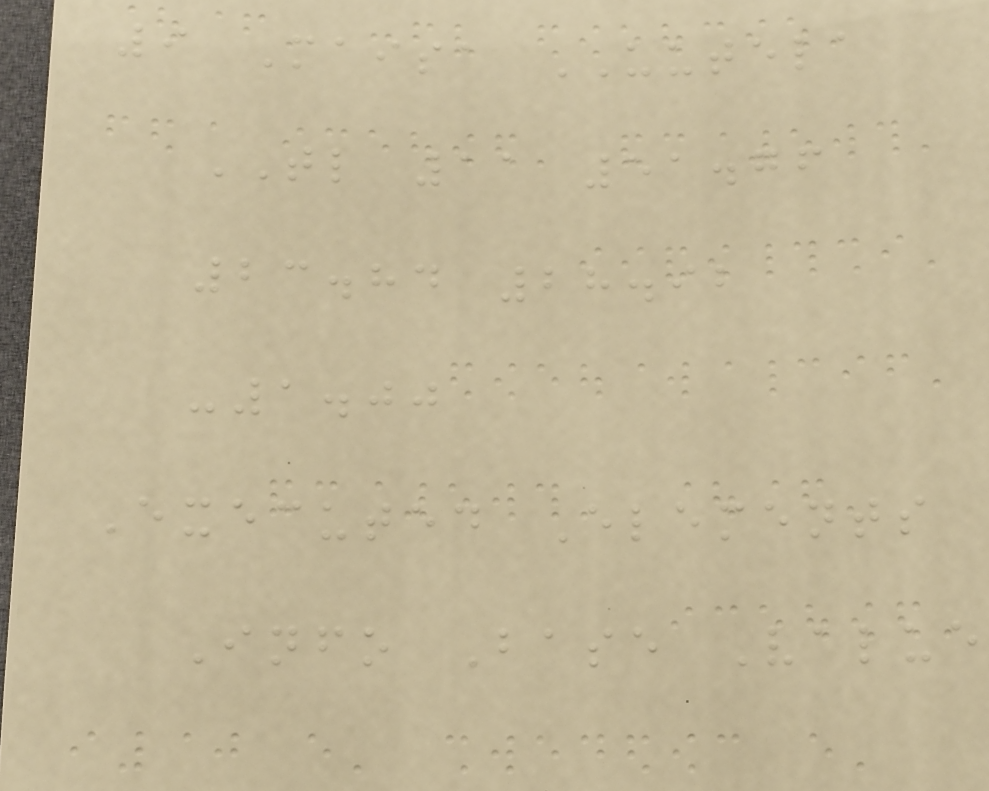9 Maisa UUTELA
TL 11 51.76
23.84 28.92
-1.00
Executed Elements
Info Base Value
